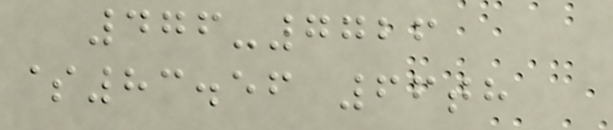476-7726
$83.56 66th
